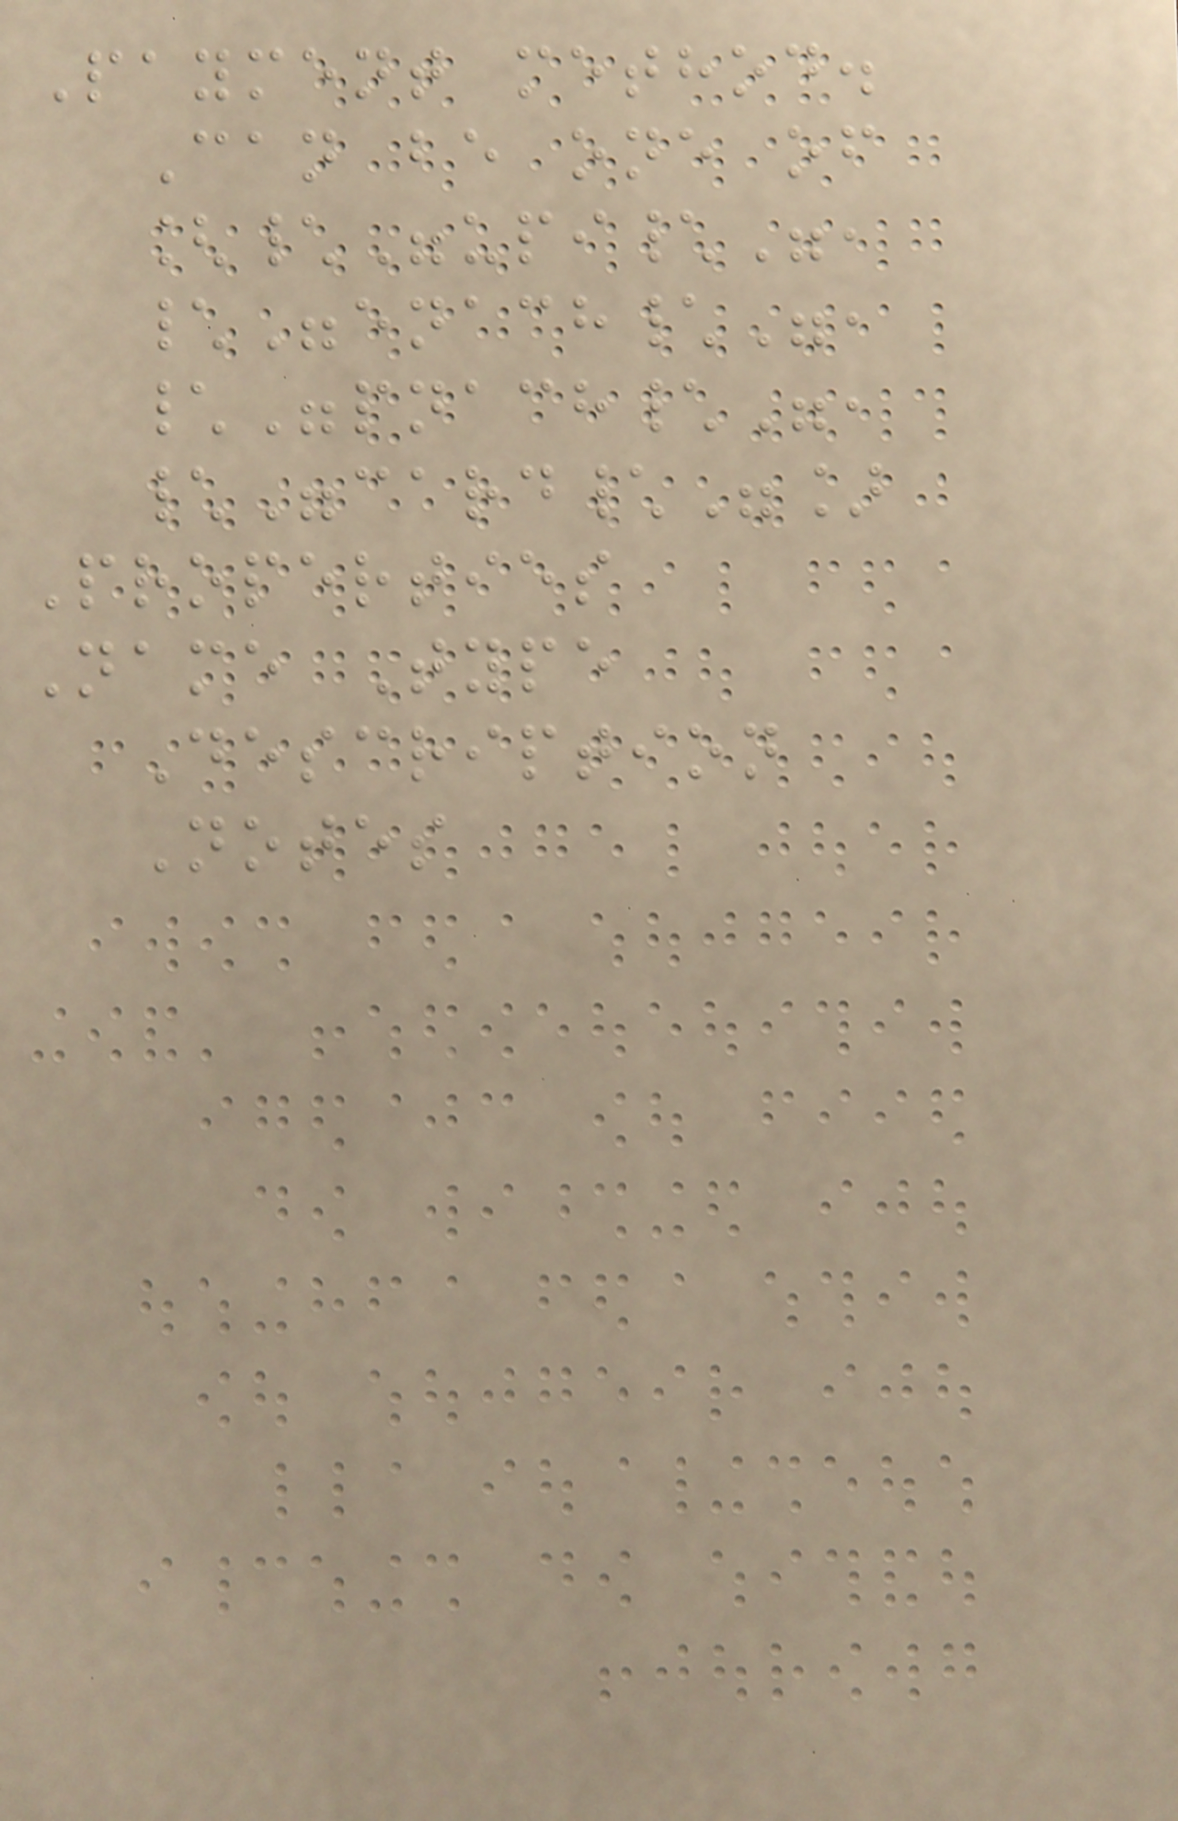Payment method.
Can be one of
[\"upi\",
\"enach\",
\"pnach\",
\"card\"]
Properties
Name Type
Description
Notes
